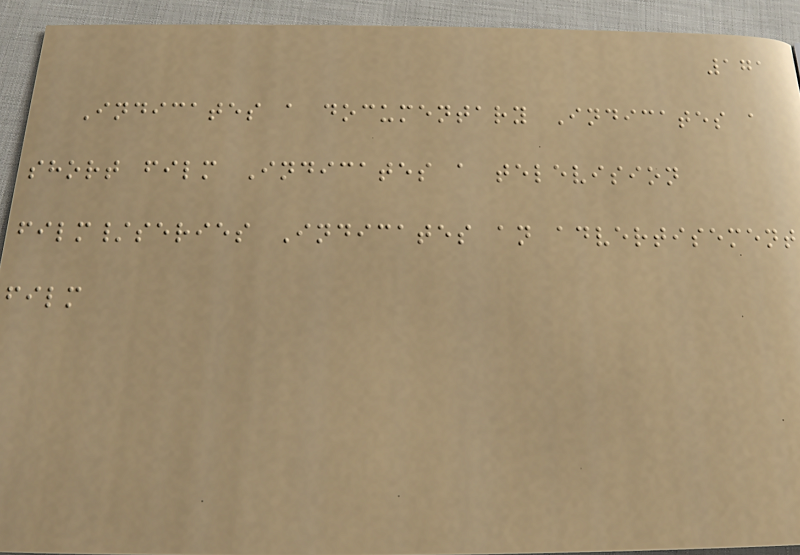171
Indicates a documentary Indicates a
short film Indicates a television
film/series Indicates an advertisement
film
